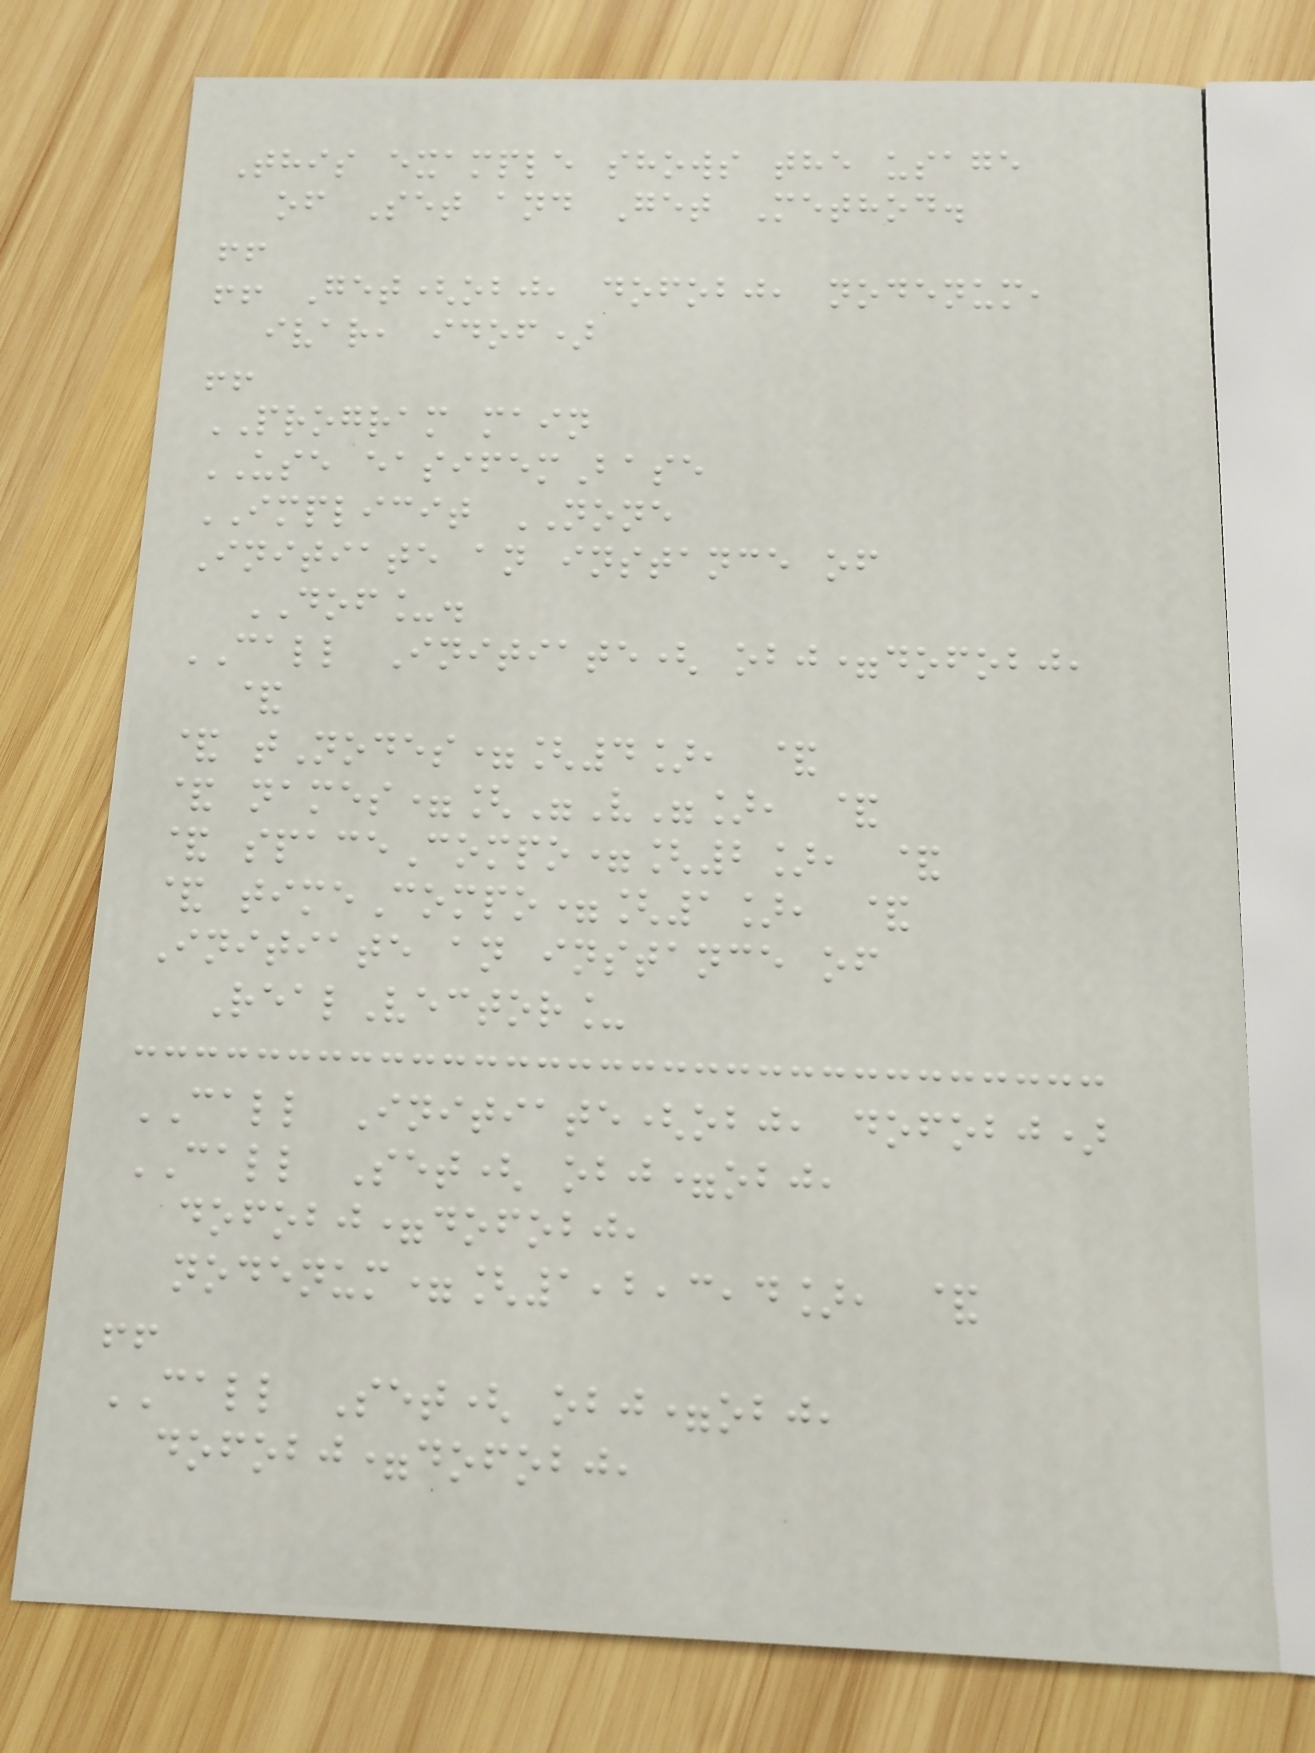This example shows the usage
of Set and Get Method.
!!
!! Get(obj, dofobj, nodenum,
ivar, idof)
!!
PROGRAM main
USE easifemBase
IMPLICIT NONE
Initiate an instance of
DOF_.
CALL Initiate( obj=dofobj,
&
& tNodes=[4], &
& names=["V"], &
& spaceCompo=[2], &
& timeCompo=[1], &
Initiate an instance of
RealVector_
CALL Initiate(obj, dofobj)
CALL Set( obj=obj,
dofobj=dofobj,
nodenum=[1,2,3,4], &
!!
CALL Set( obj=obj,
dofobj=dofobj,
